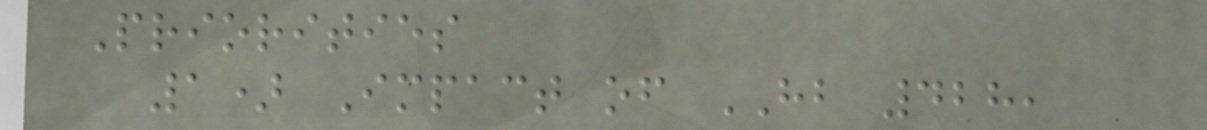Priorities
1) Impact of HB 428,
